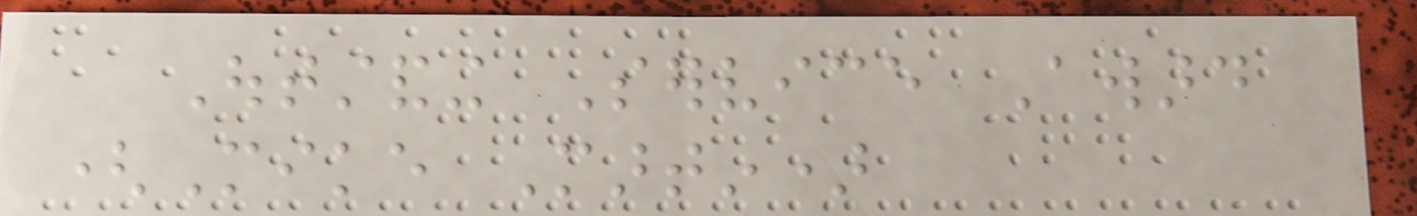Outstanding Service Award
(Mike Martin)
